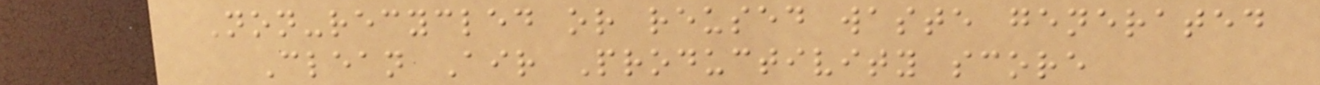Non-recycled or reused waste generated
Clean Air Productivity score
